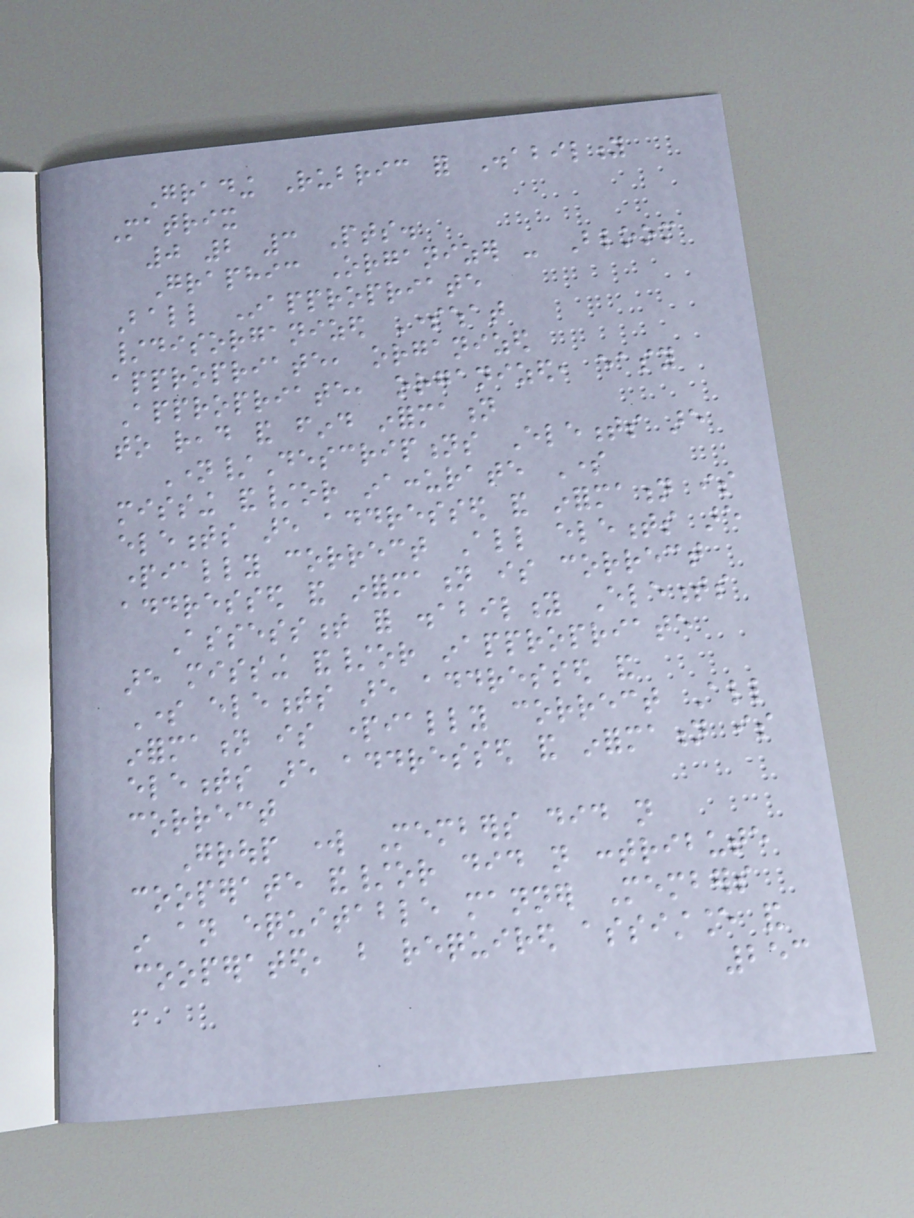Grading Rubric for Disability
Matrix
0 2 3 Pts.
Graphic Organizer - Bloom
Ball Inappropriate
/disorganized Somewhat
appropriate, organized
Appropriate, organized, easy
to read and find information
Name/Descriptions Elements are
missing and/or inaccurate Some
elements are addressed and information is
partially correct All elements are
addressed and information is correct
Assessment for disability Elements
are missing and/or inappropriate
Some elements are addressed and
information is partially correct All
elements are addressed and information is
correct
Group work Members did not
cooperate and/or did not contribute
in an equitable manner Members
cooperated, but required assistance and
253
